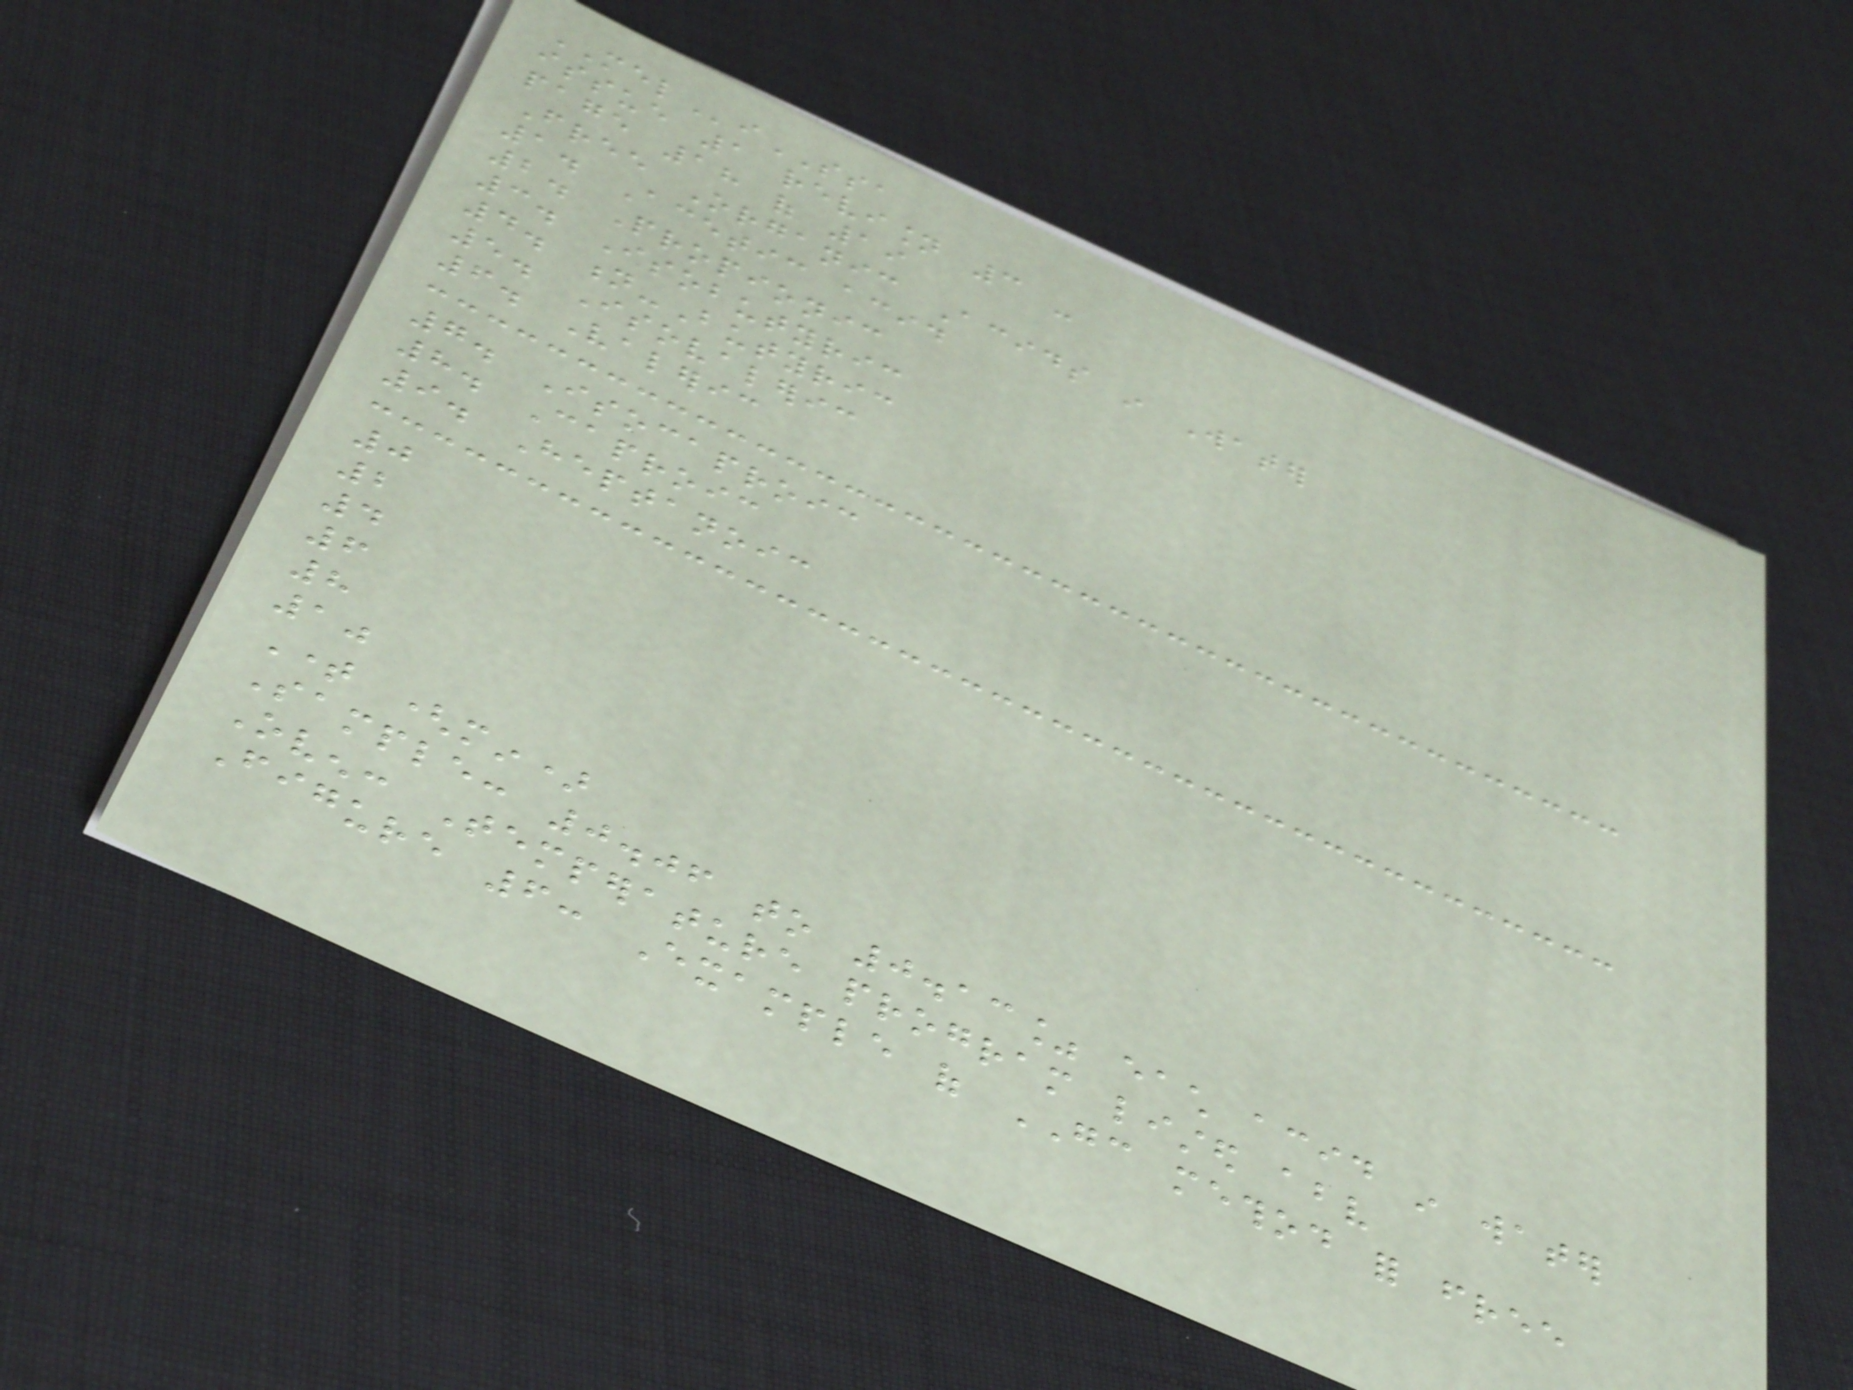MELiSSA
issue 1 revision 3 -
page 18 of 19
Free Organic Acids in Water
1. Acetic acid
2. Propionic
3. Isobutyric
4. n-Butyric
5. Isovaleric
6. Valeric
7. Isocaproic
8. Caproic
9. Heptanoic
0
2
4
6
8
10
Time (min)
Sample: 0.06 to 0.13% each acid in water
Oven: Temperature program listed above
Figure 6: Example of GC method for free
